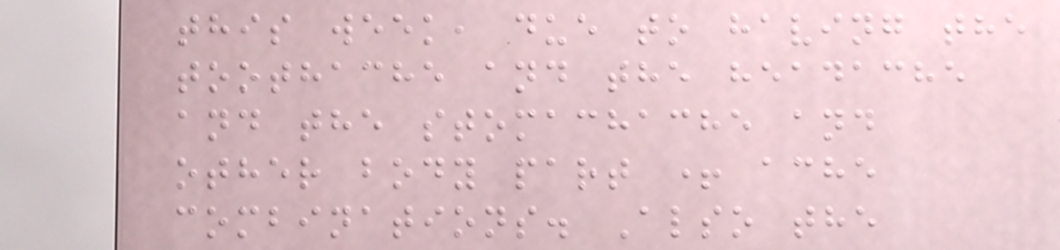this week, due to having the
toothache and the headache
and the stomachache and
other body part + ache
combinations. Also the
